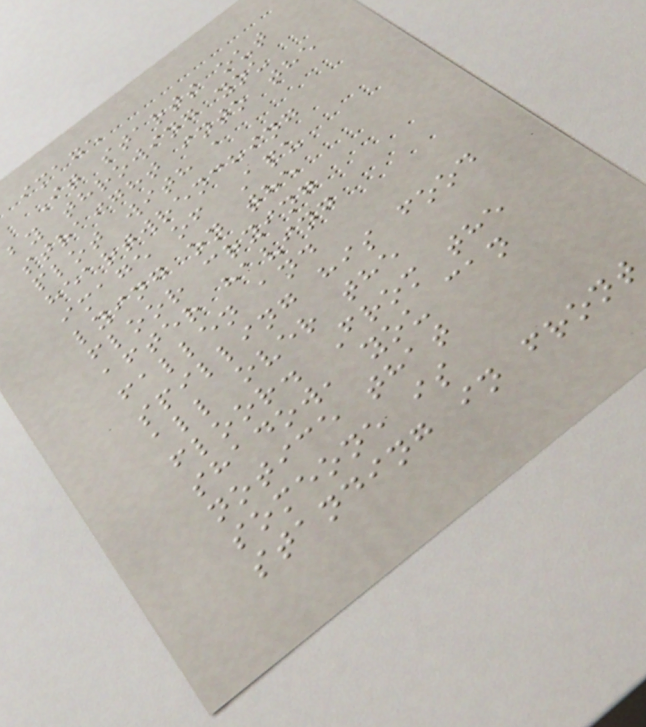image
It starts out
by throwing you
straight into the
plot with a
heartwrenching
image of Apu
lying on the
floor crying
after having
fallen and
spilling his food
all over the
floor. From the
shadow, you can
notice that
someone is
standing in front
